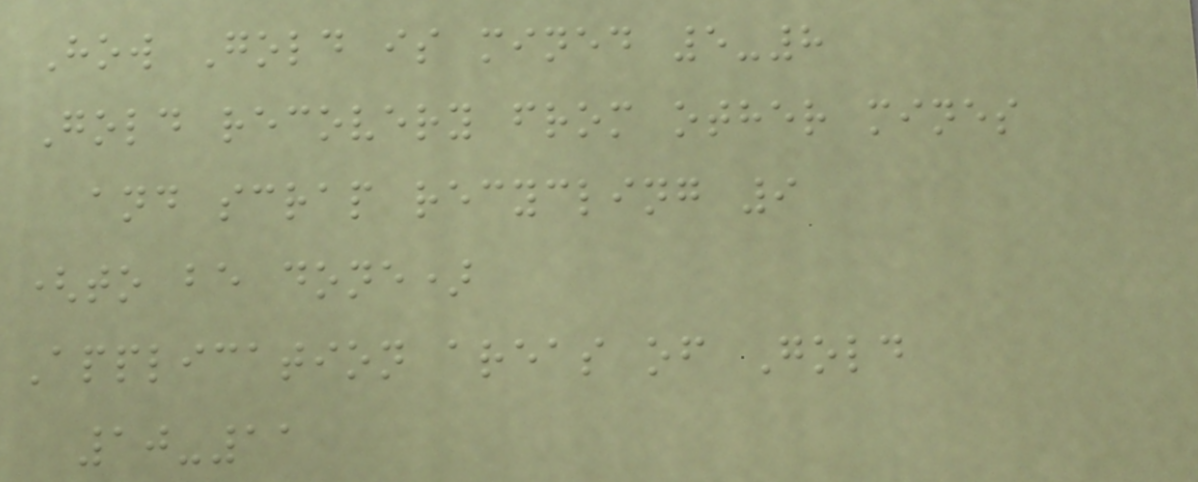How Gold is mined 5-8
Gold recovery from other mines
and scrap recycling 9
(to be done)
Application areas of Gold
10-11
